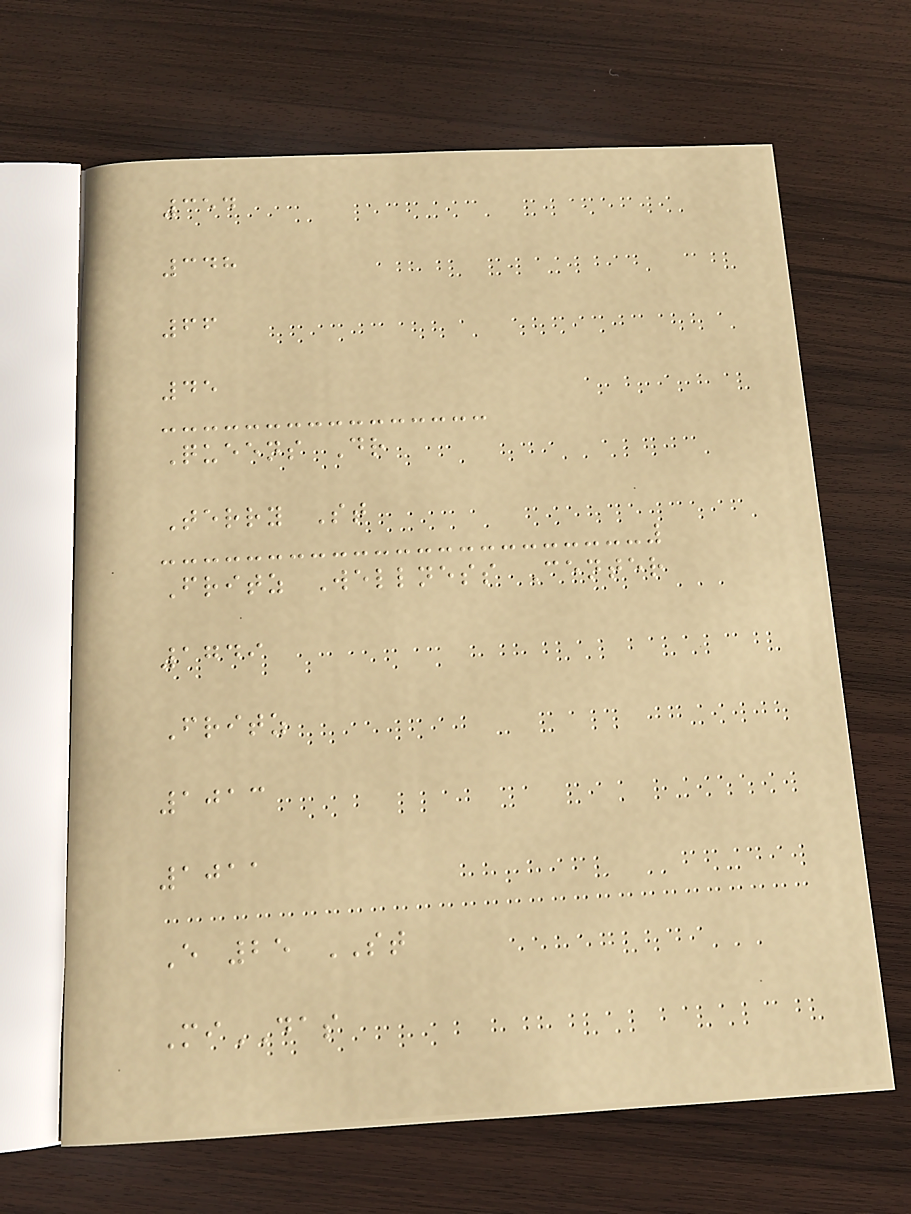354
348
66
45
Queens Dr
Terry St
Fritz Wellness Center
1749
Fritz
1013
1011
E 25 ST
MiDAS
